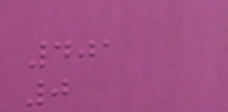401
0
